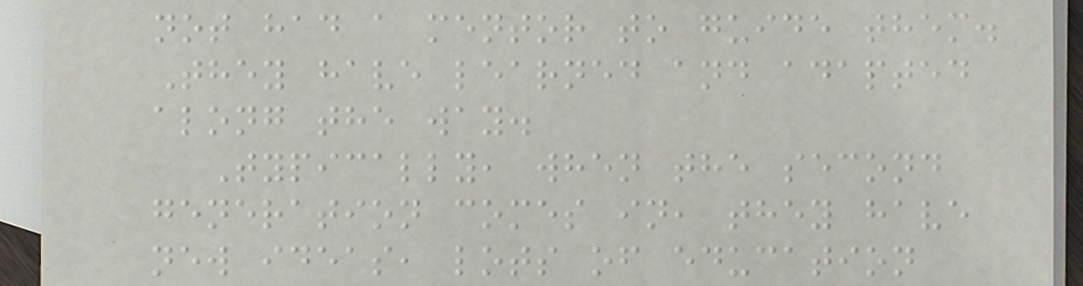not had a mentor to guide them.
They have learned and adapted
along the way.
Typically, when the second
generation comes in, they have
new ideas, lots of education
